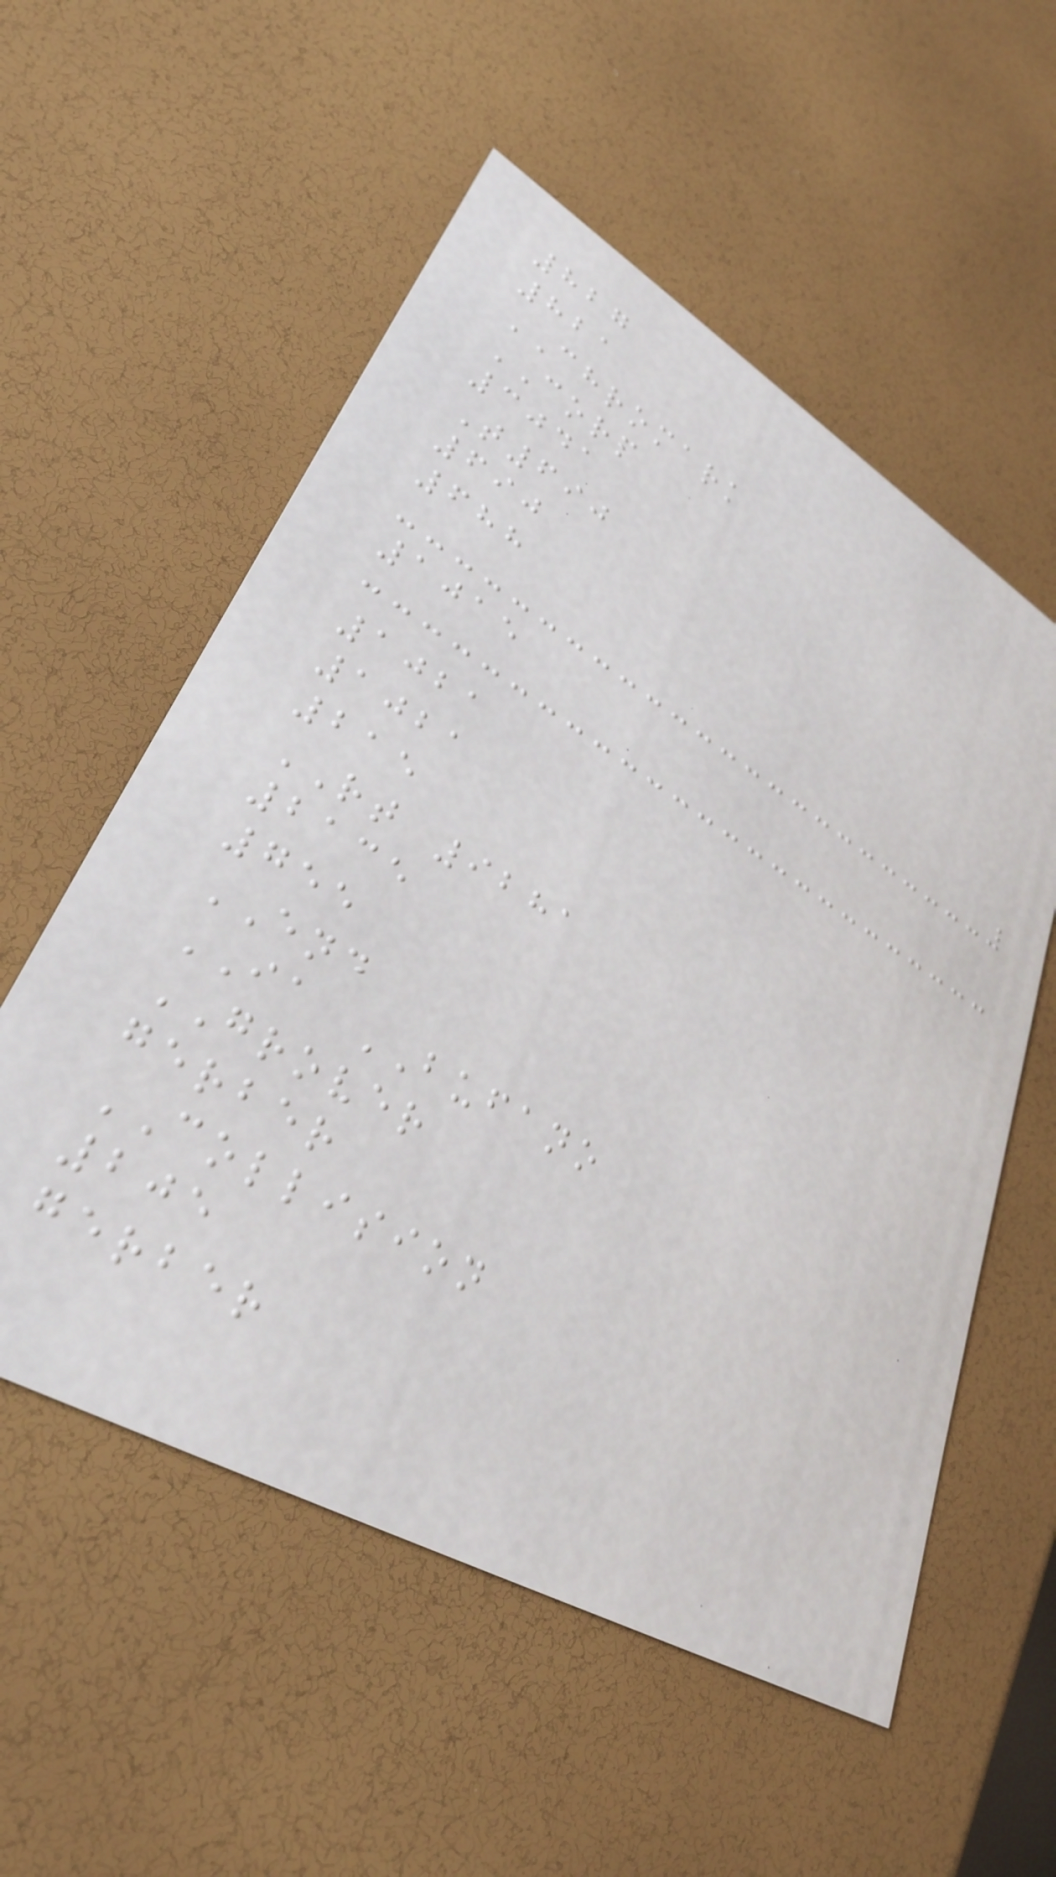827
821
CHROMARK
CORP
3041
T690
690
688
1015
1021
1021
215
RT 9281
2135
755
END
IA BUFANO
GROVER
gerber
COLLISION
205
gerber
